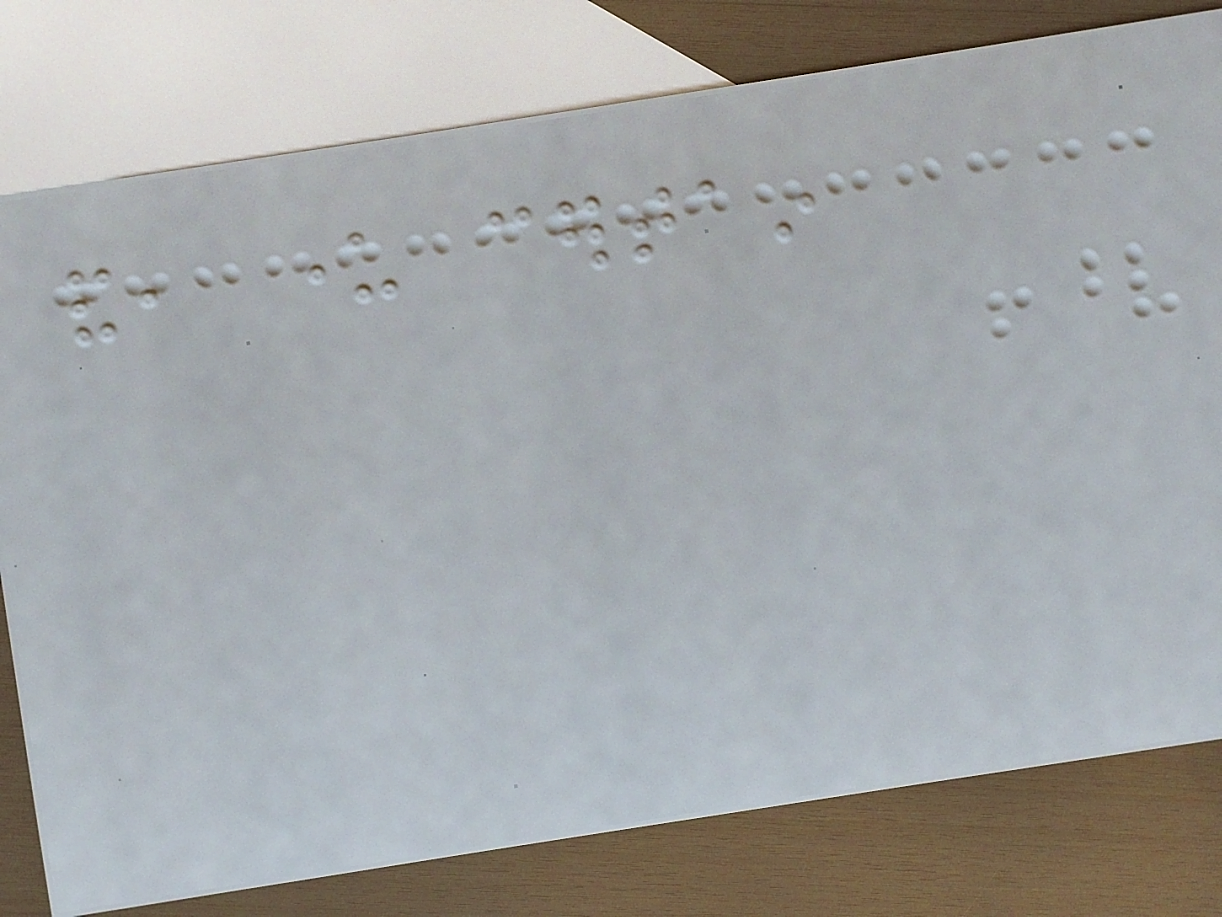and, under certain
